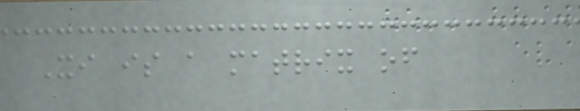Xi is a matrix of
